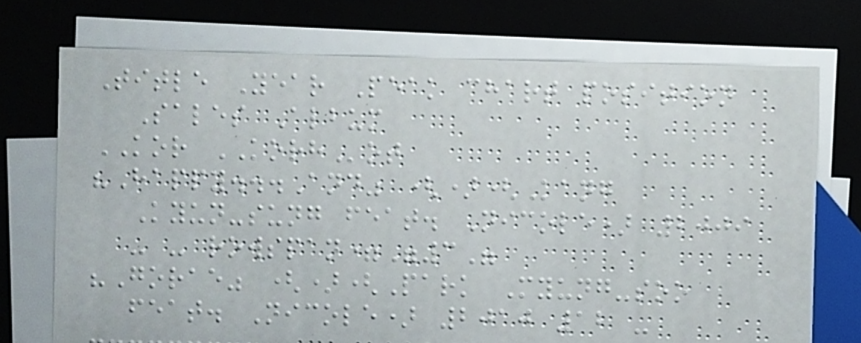Title Year Peak chart position
Sales Album
KOR KORHot
"Happy...And" ()(Kang
Kyun-sung feat. Nicole) 2009
- - rowspan="3"
"Gorae" ()(Park Myung-soo
feat. Nicole) 2010 12 -
